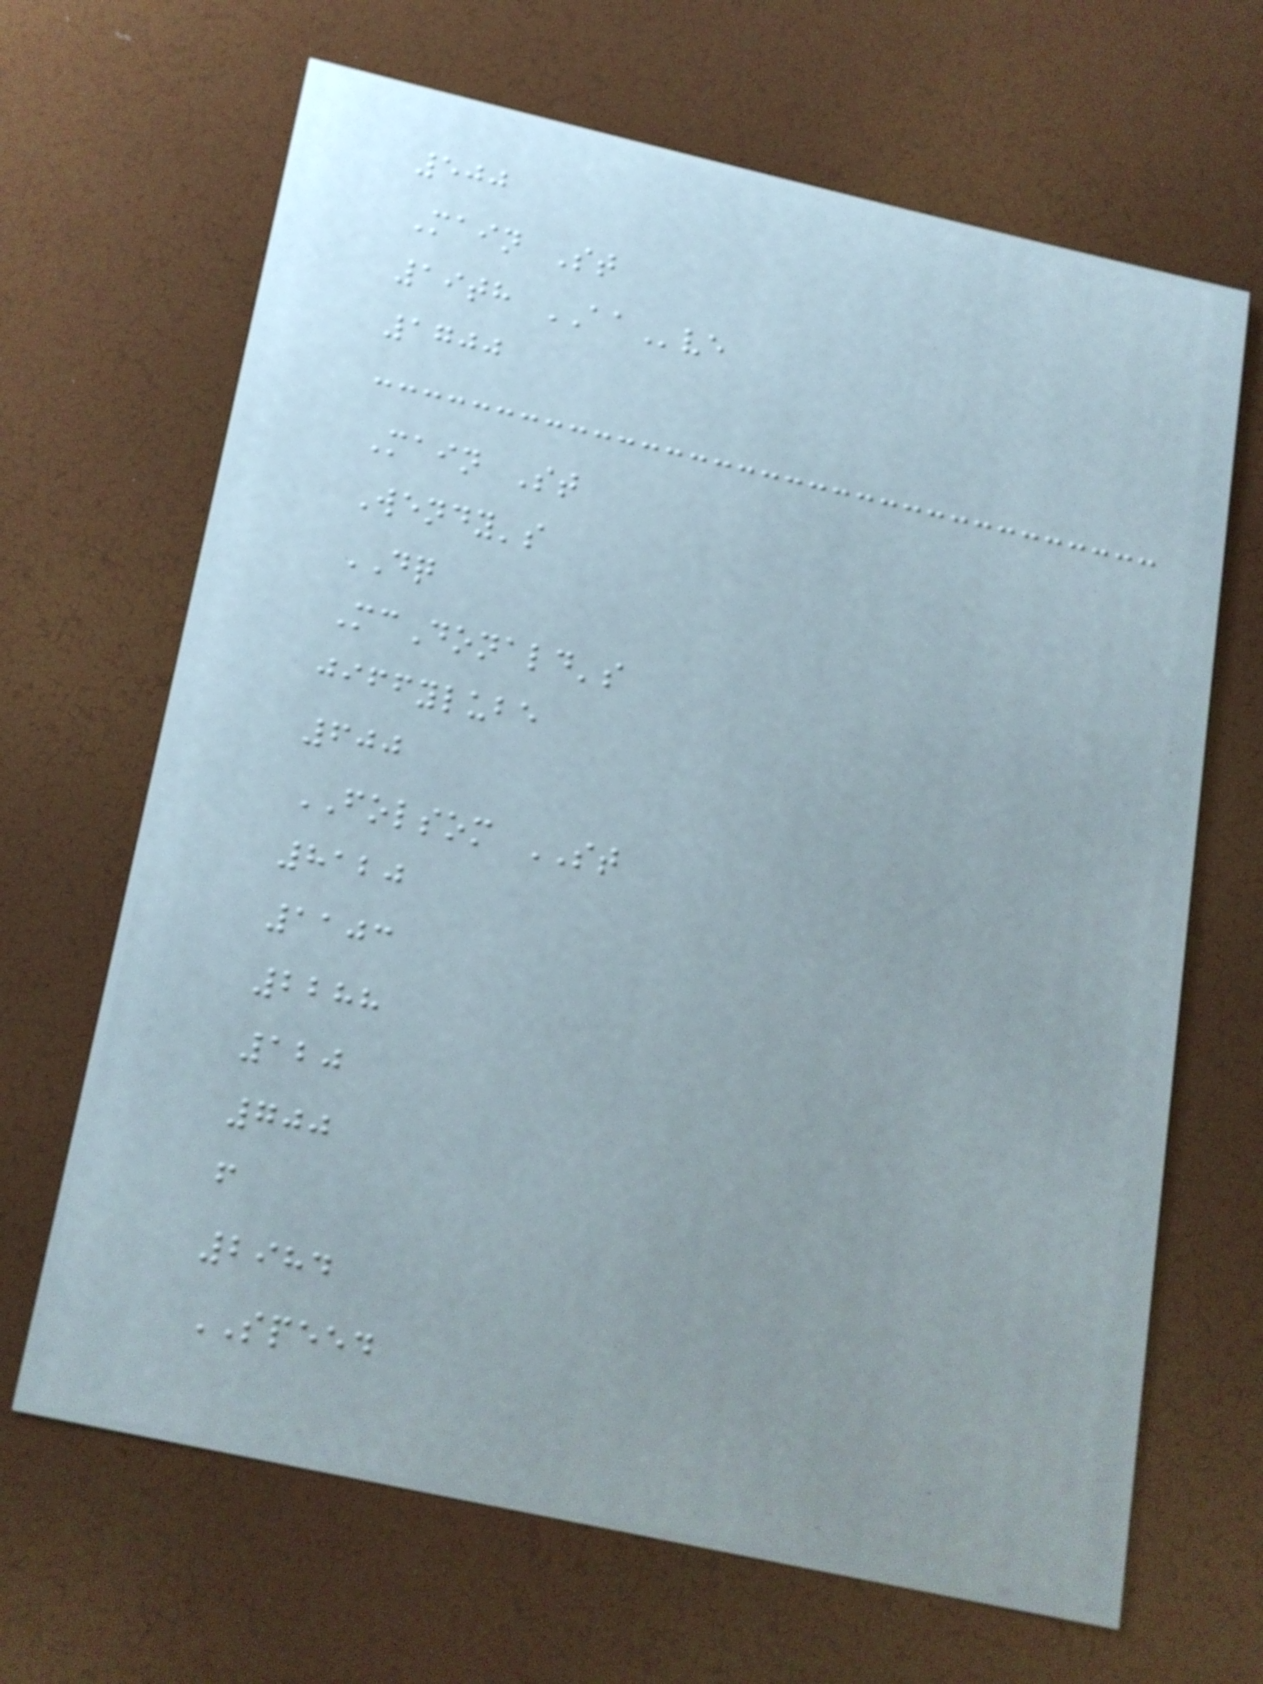500
Main St
19th AAve
1700
Main St
Wendy's
DQ
McDonald's
jiffylube
600
FOLSOM ST
8120
1103
2288
120
700
f
2984
SPEED
